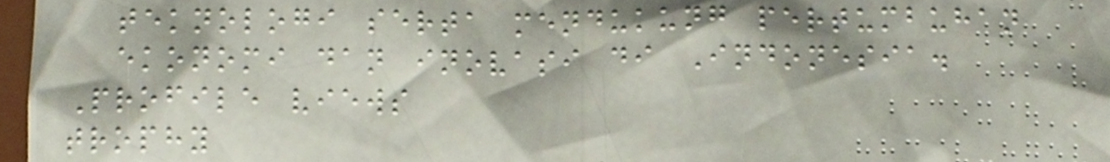teknologi serta mendukung pertumbuhan
ekonomi dan inovasi di Indonesia.
Profile views
trophy
